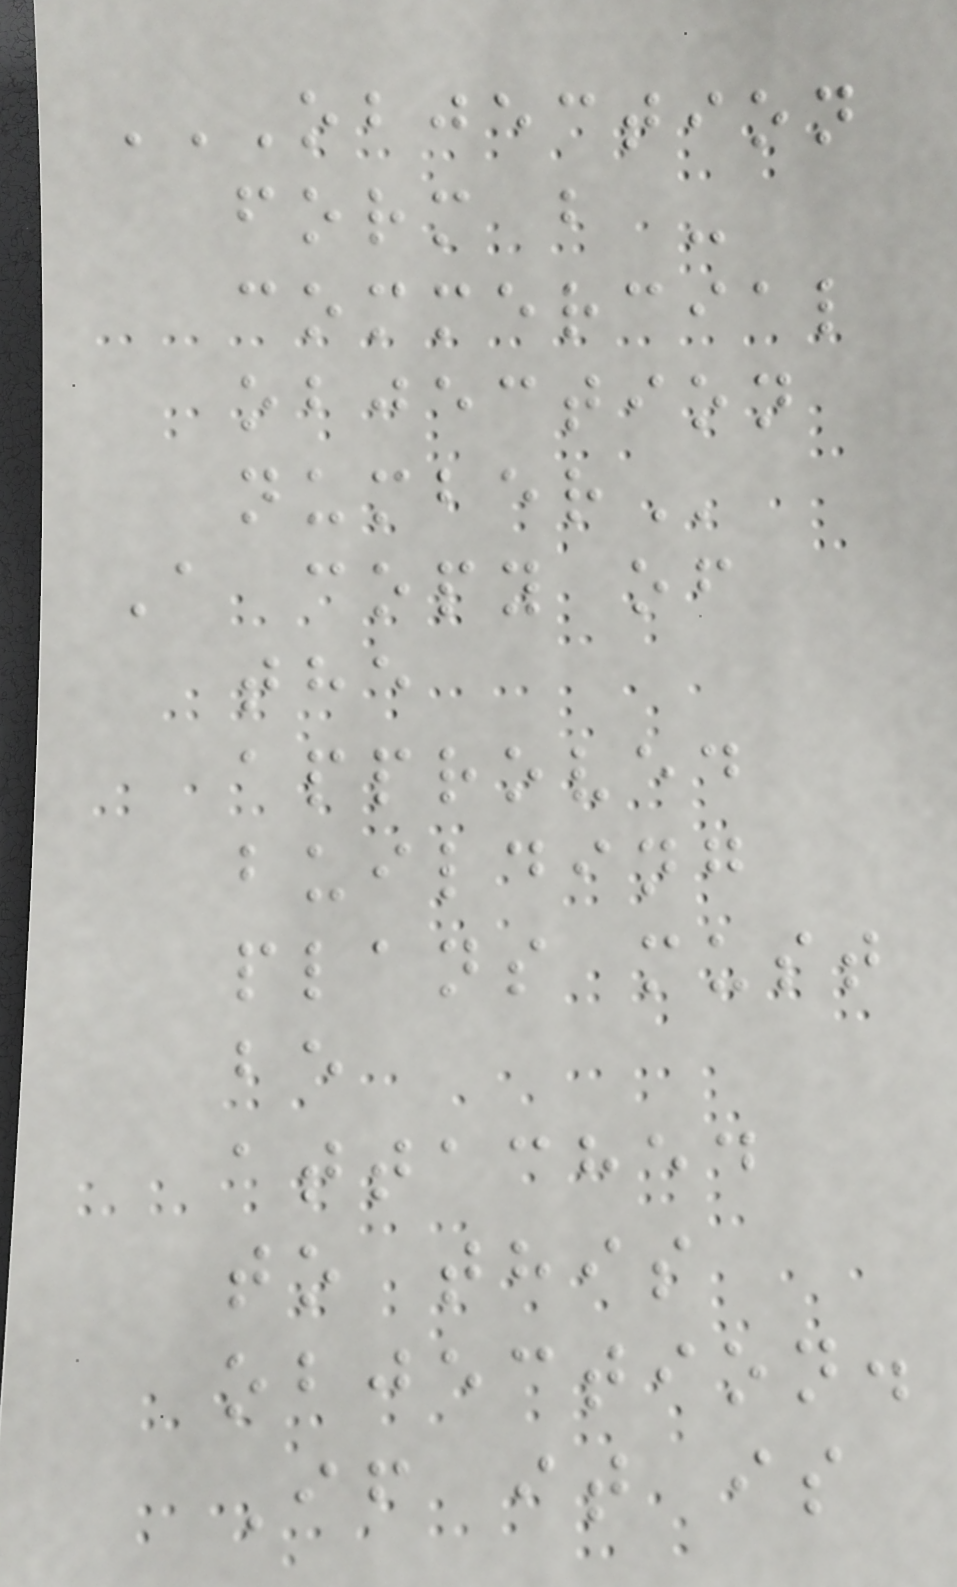OBJECTION
FORM B -
COMMERCIAL
OBJECTION
NUMBER
A copy of
the
approved
building
plans must
be
attached
to this
objection.
If it is
